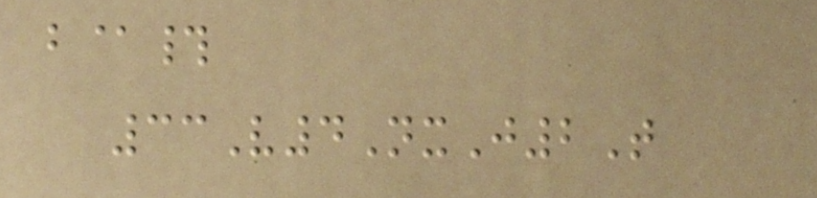b@#
33V4NxJ2T
